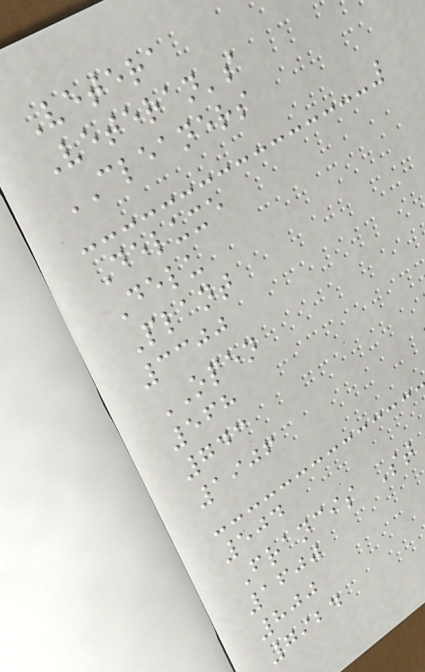Vetera
Veteran's
CLEANERS
Deluxe
Delu
Plant
3300
OPEN
568
743
1906
504
Francis St
1600
800
7924
